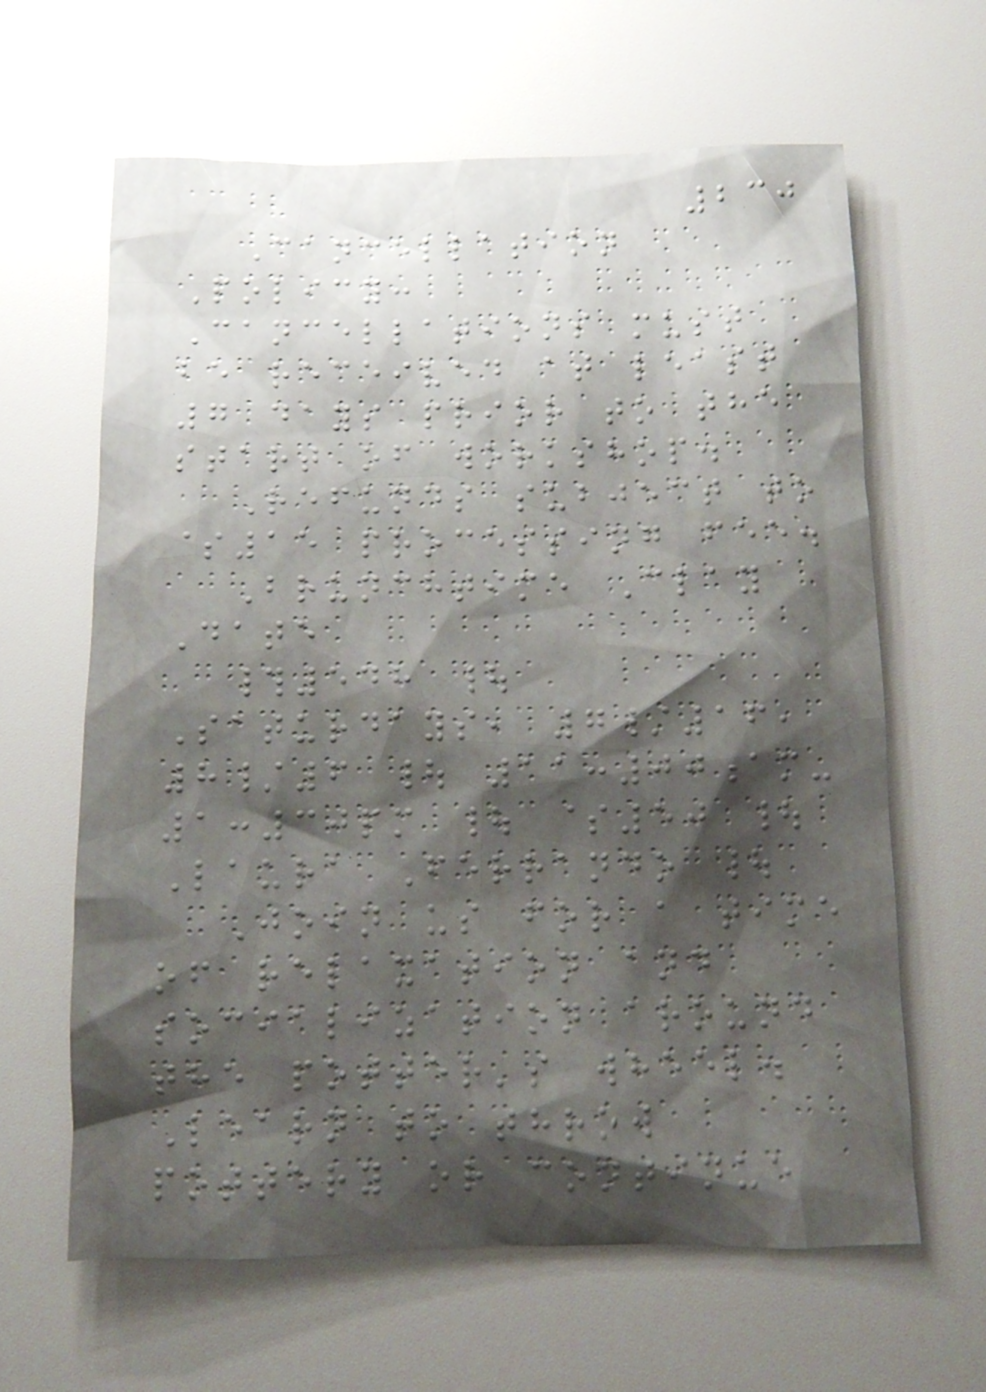230
Cancellation
Policy:
Cancellations must
be received at least
7 days prior to the
start of workshop.
Refunds subject to
$15 processing fee.
Brunchtime Clay
Date
#548 |
Saturdays, 7/16,
8/6 | 11:00am-
1:30pm | $50 |
Laura Ferrando |
Join us for a time
of relaxation and
socialization around
the potter's wheel.
Learn to throw
pottery or continue
